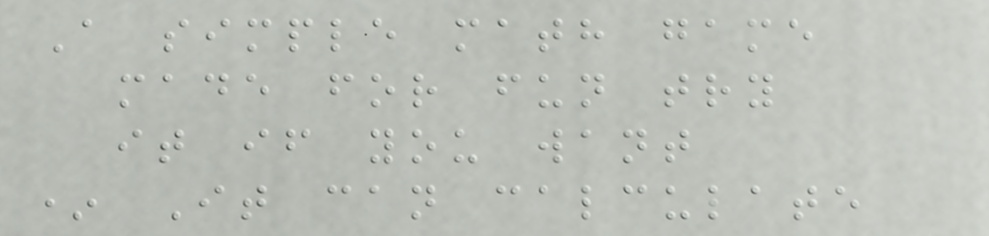A simple math game
made for fun try
it if you want
* It can calculate
